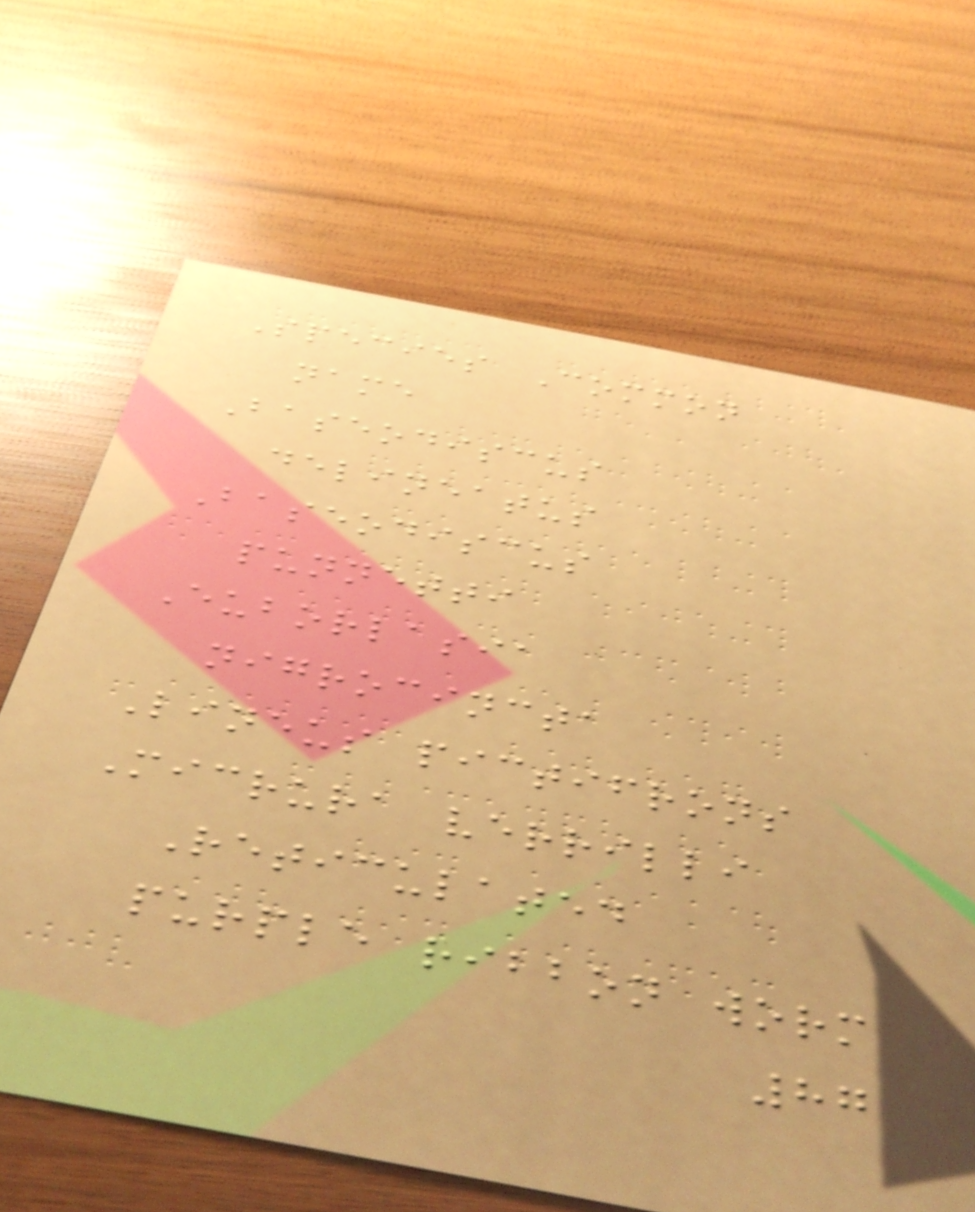Species Common
name
Baseodiscus
delineatus
Baseodiscus
punnetti
Euborlasia
nigrocincta
Lineus pictifrons
Micrura verrilli
Reticulated
purple ribbon worm
87
